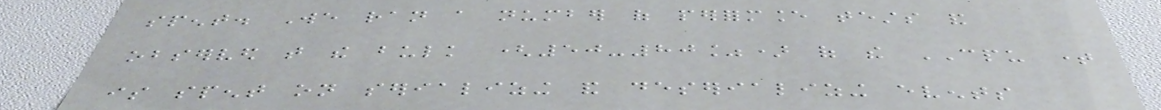spent. We ran a number of performance tests and
observed that the bulk (50-80%) of the CPU time
is spent on serializing and deserializing events
